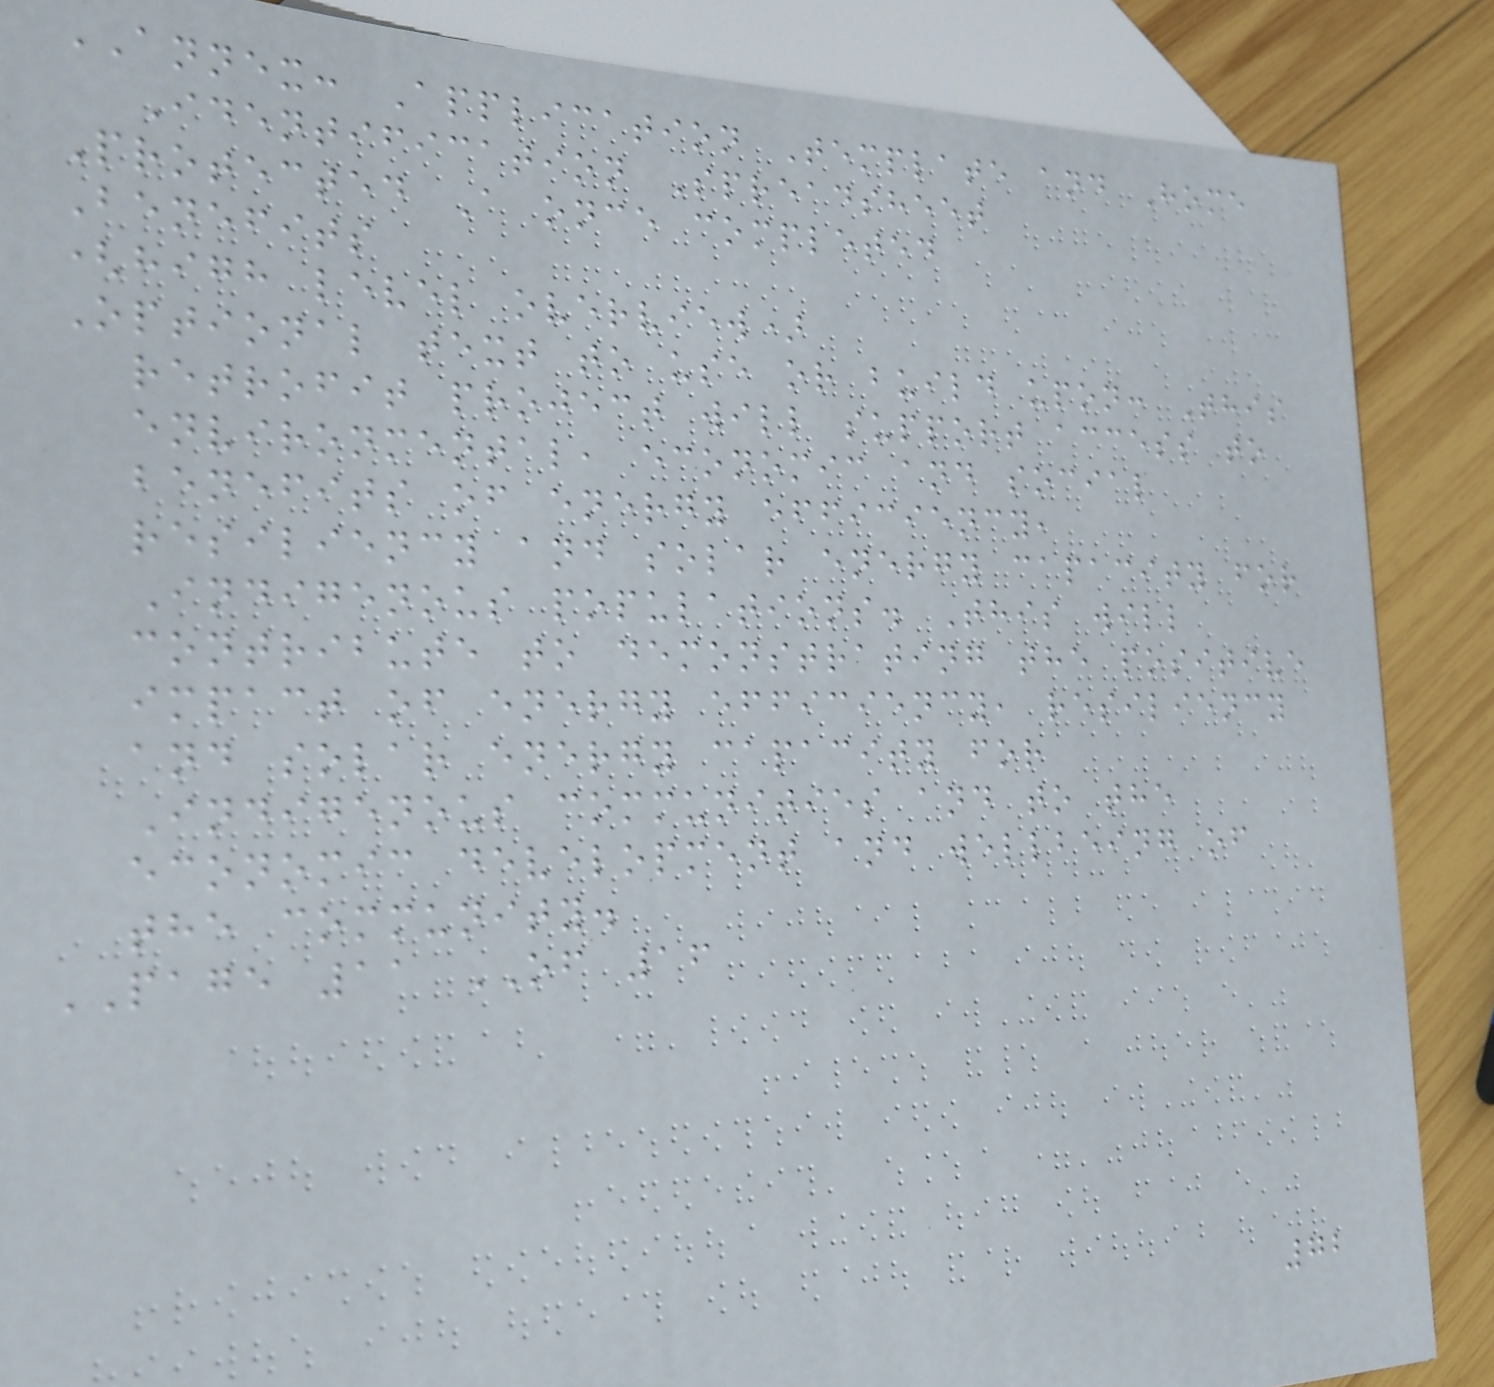ANNEX: Application Template and Home
Identification Spreadsheet
Protected A once completed
Benefits
(high level overview)
Optional text to use or build upon: This
retrofit project will support access to
environmental, economic and social
benefits of energy efficiency,
resiliency and solar energy capacity for
Indigenous populations. This will
contribute to demonstrating the positive
impact of energy efficiency, resiliency
and solar energy capacity for
Indigenous communities and to the
economic development and wellbeing of
the community.
PAGE 11 OF 16
72
